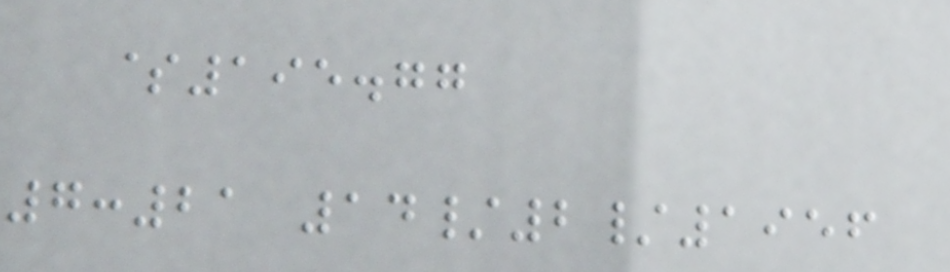$195.77
7:21 14/2/1956
